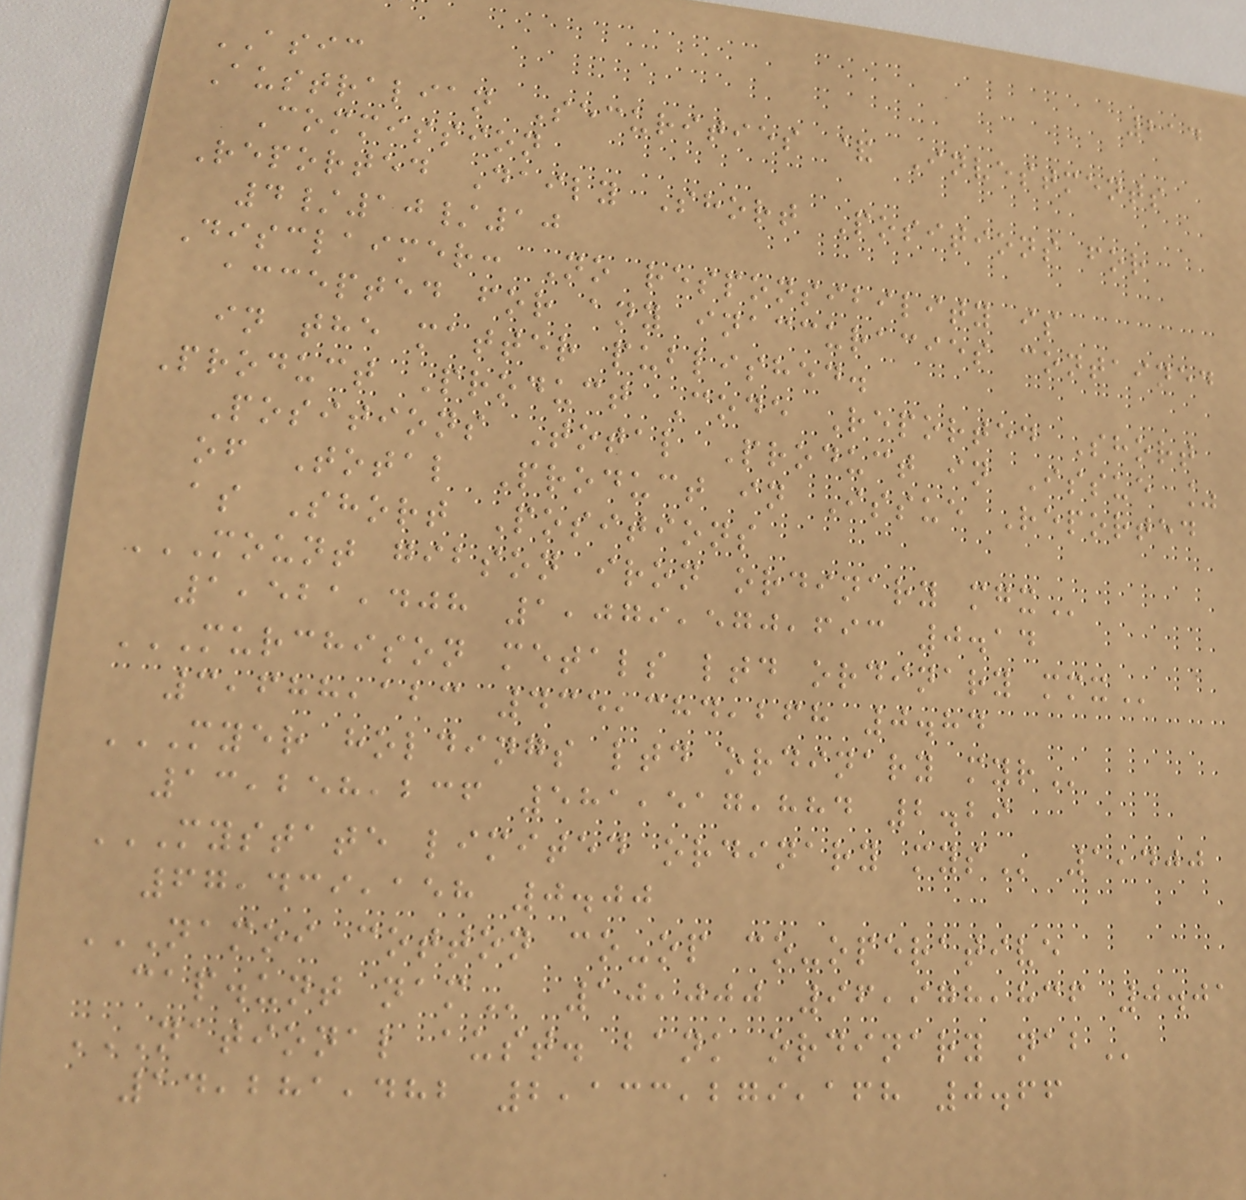214
ASIC
Australian Securities & Investments
Commission
Reported Daily Short Positions for
4/10/10
Disclaimer: No responsibility is
accepted for any inaccuracies contained
in the matter published.
Product Product Code Reported Short
Positions Total Product in Issue %
of Total Product in Issue Reported
as Short Positions
MOUNT GIBSON IRON ORDINARY MGX
1,521,408 1,079,570,693 0.14
MURCHISON METALS LTD ORDINARY MMX
3,688,123 435,384,268 0.84
MYER HOLDINGS LTD ORDINARY MYR
13,258,236 581,517,884 2.29
MYSTATE LIMITED ORDINARY MYS 1,400
67,439,158 0.00
NAMOI COTTON CO-OP CO-OPERATIVE
CAP.UNT NAM 10,000 96,978,836 0.01
NATIONAL AUST. BANK ORDINARY NAB
14,281,482 2,133,279,168 0.66
